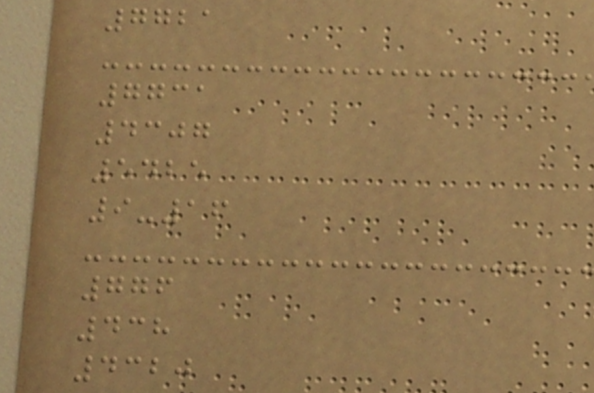7721
7731
4307
5425
9-16
776
438
4320
